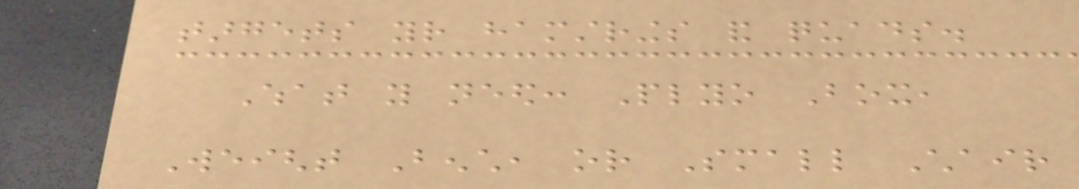targets your hamstrings and quads.
What you need: Plyo Box,
Weight Bench, or Small Chair
